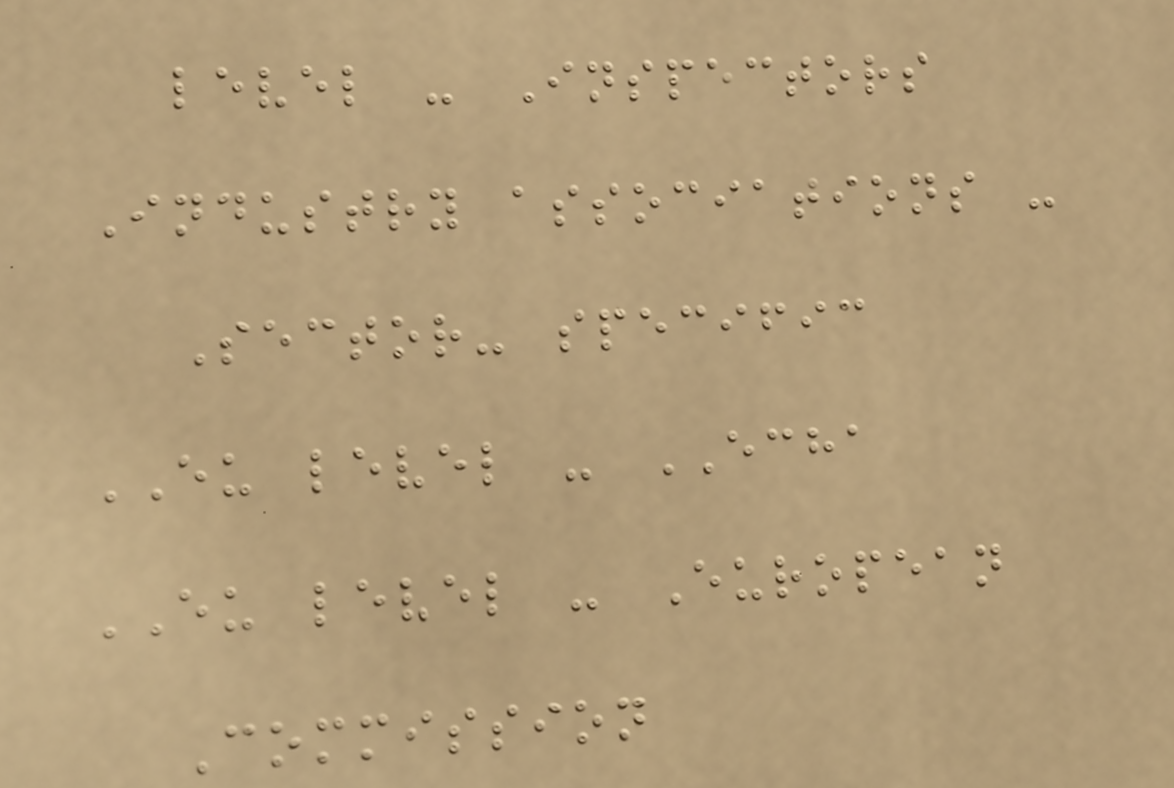level - Inspectors
Industry associations -
Sector- specific
EU level - ECHA
EU level - European
Commission
